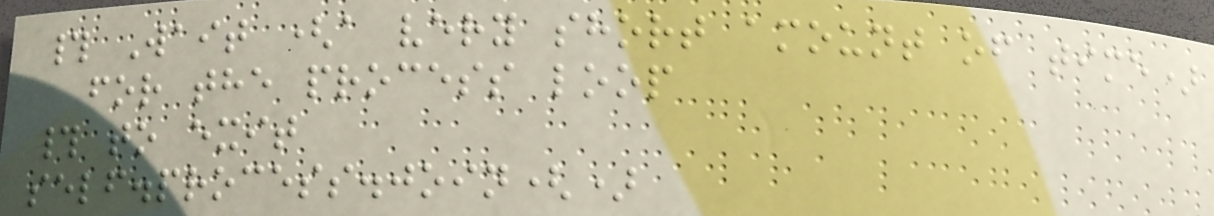# Wait (a very short amount of time)
for the process loop
# to exit
self.process.join()
